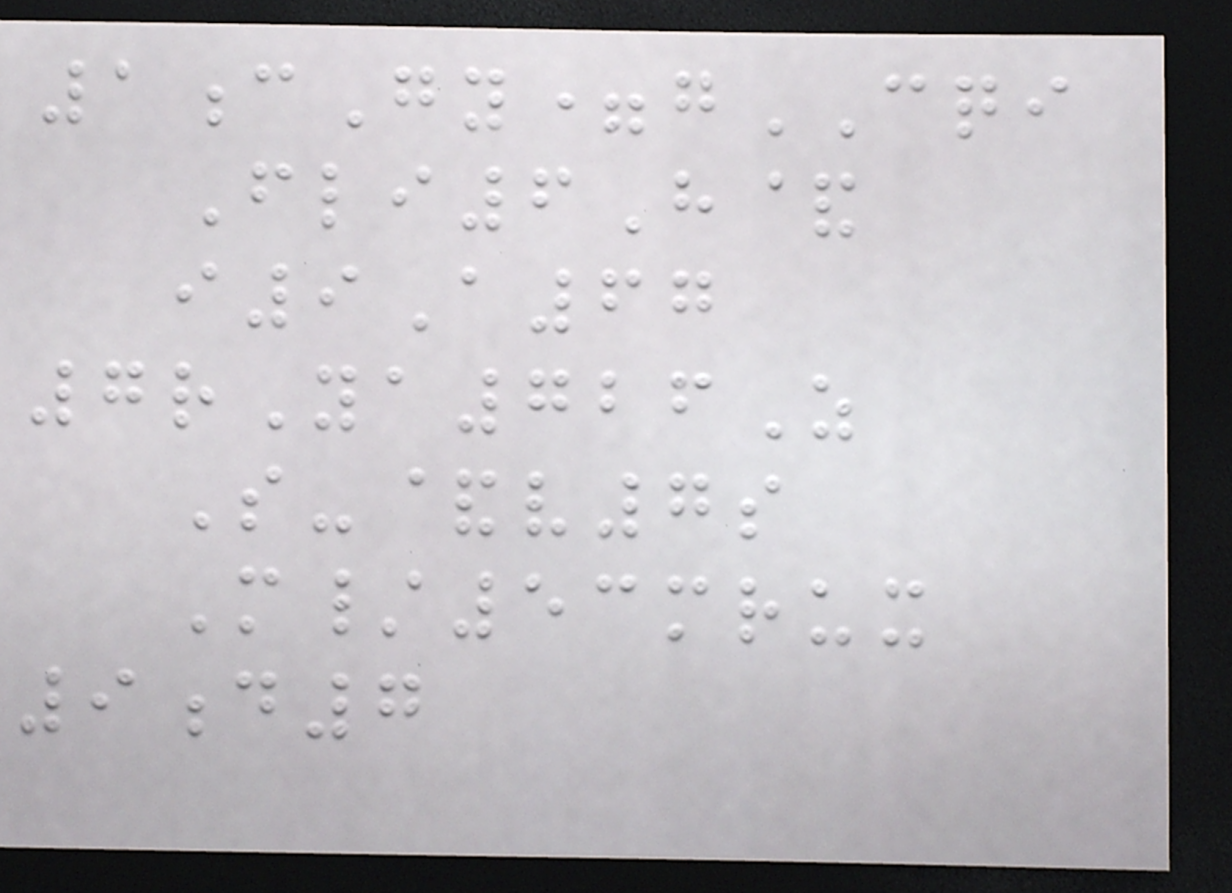1cGy=gCQI
Fli6H&
i9A67
7rYa726Z
S-&v7s
M/53mrux
9d7
